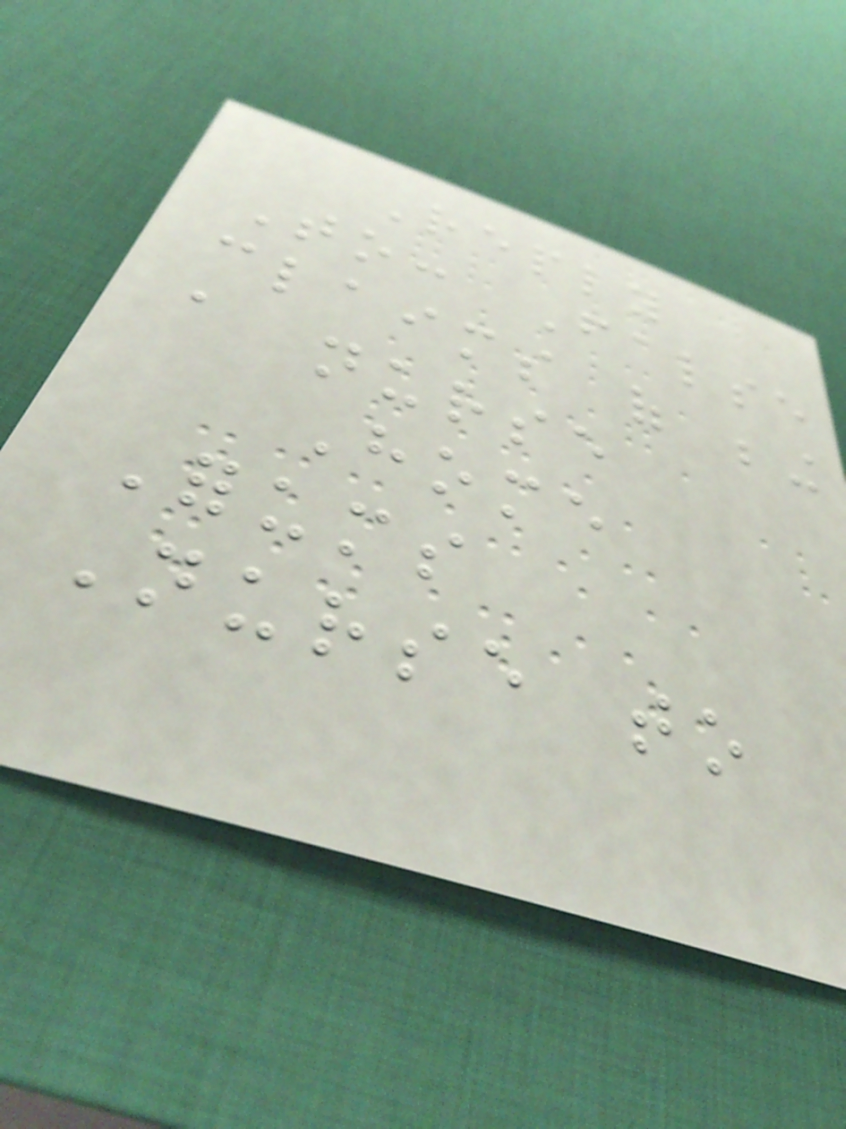Reply
To: False
claims of being
a nurse
Home
Forums
Nurse to
